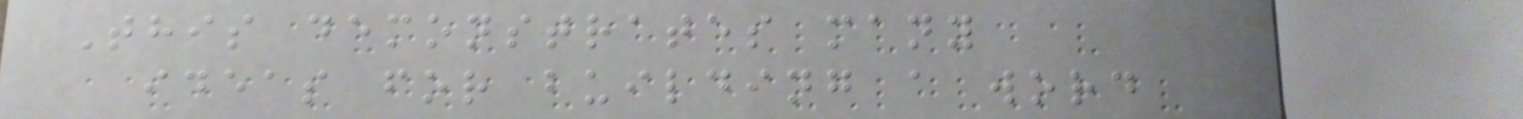This demonstrates many
ideas for building a word
